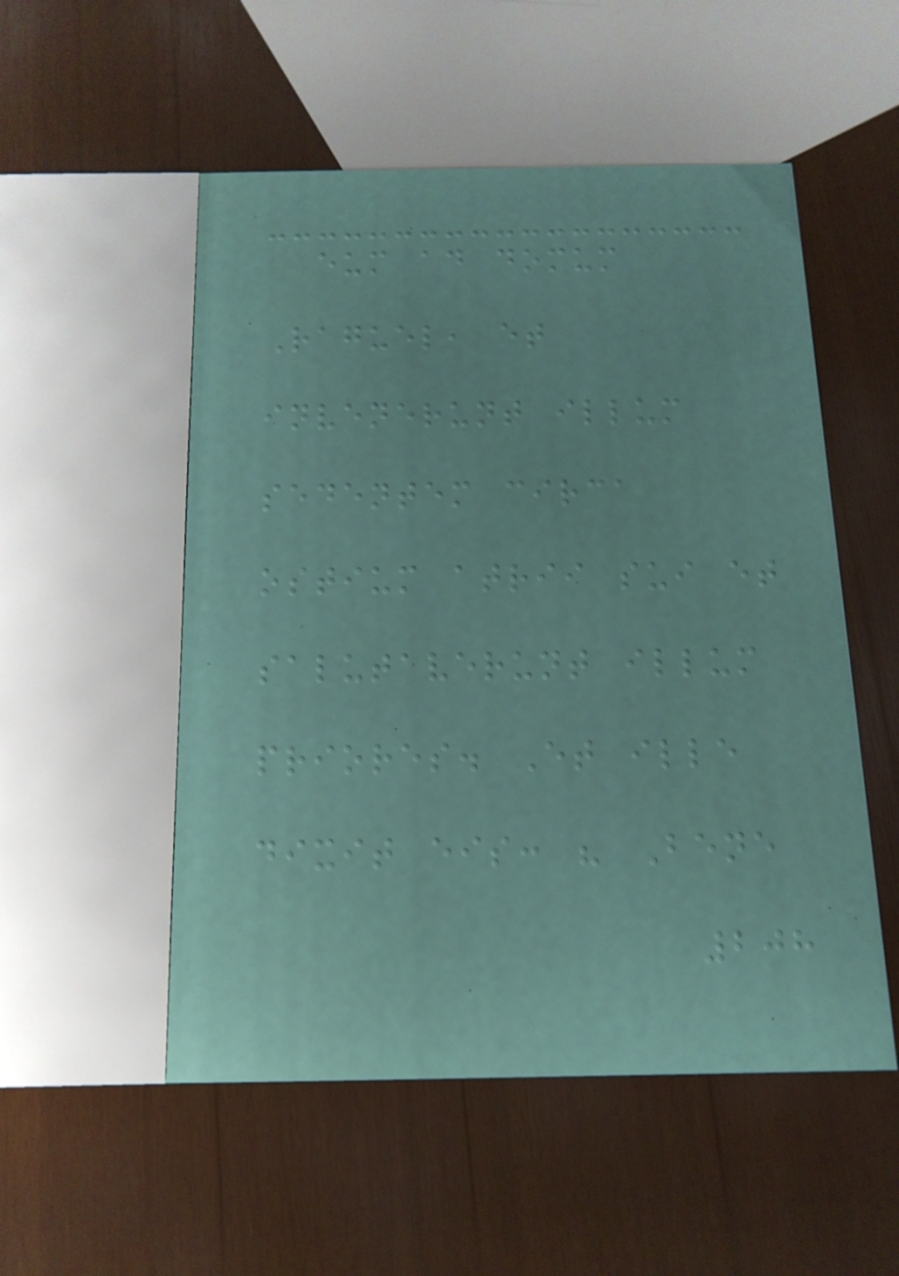eum ad domum
Raguel, et
invenerunt illum
sedentem circa
ostium atrii sui et
salutaverunt illum
priores. Et ille
dixit eis: " Bene
208
